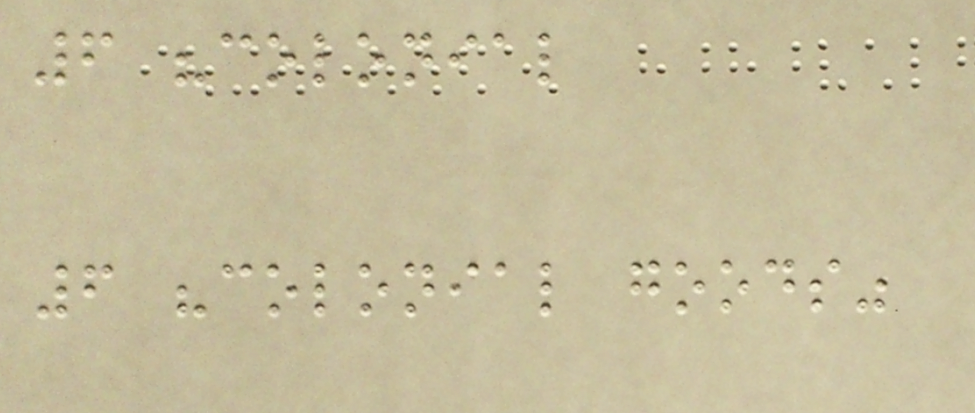6 "colonial
6 "colonial goods"
